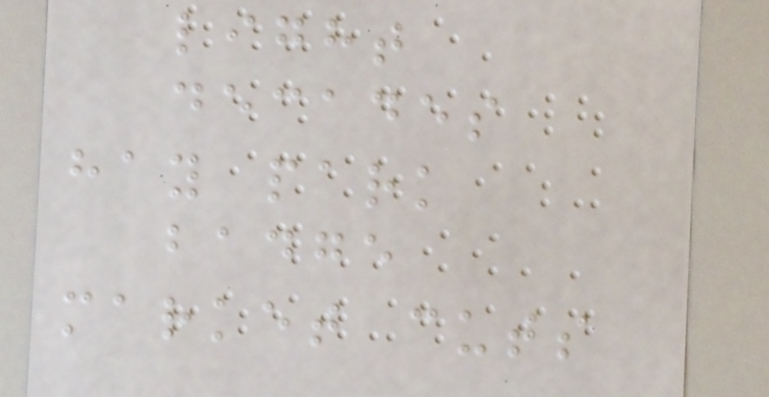light
decades
hay park
badge
market cuts
